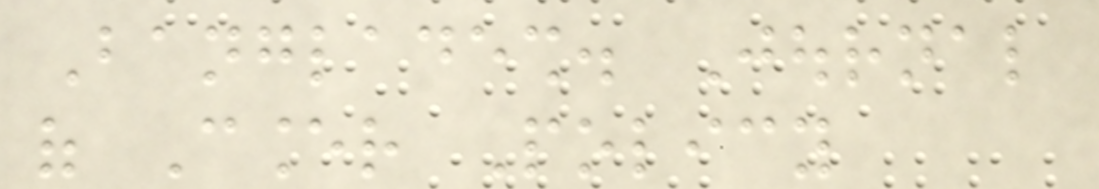Bangladesh. Journal
of Cancer Policy
